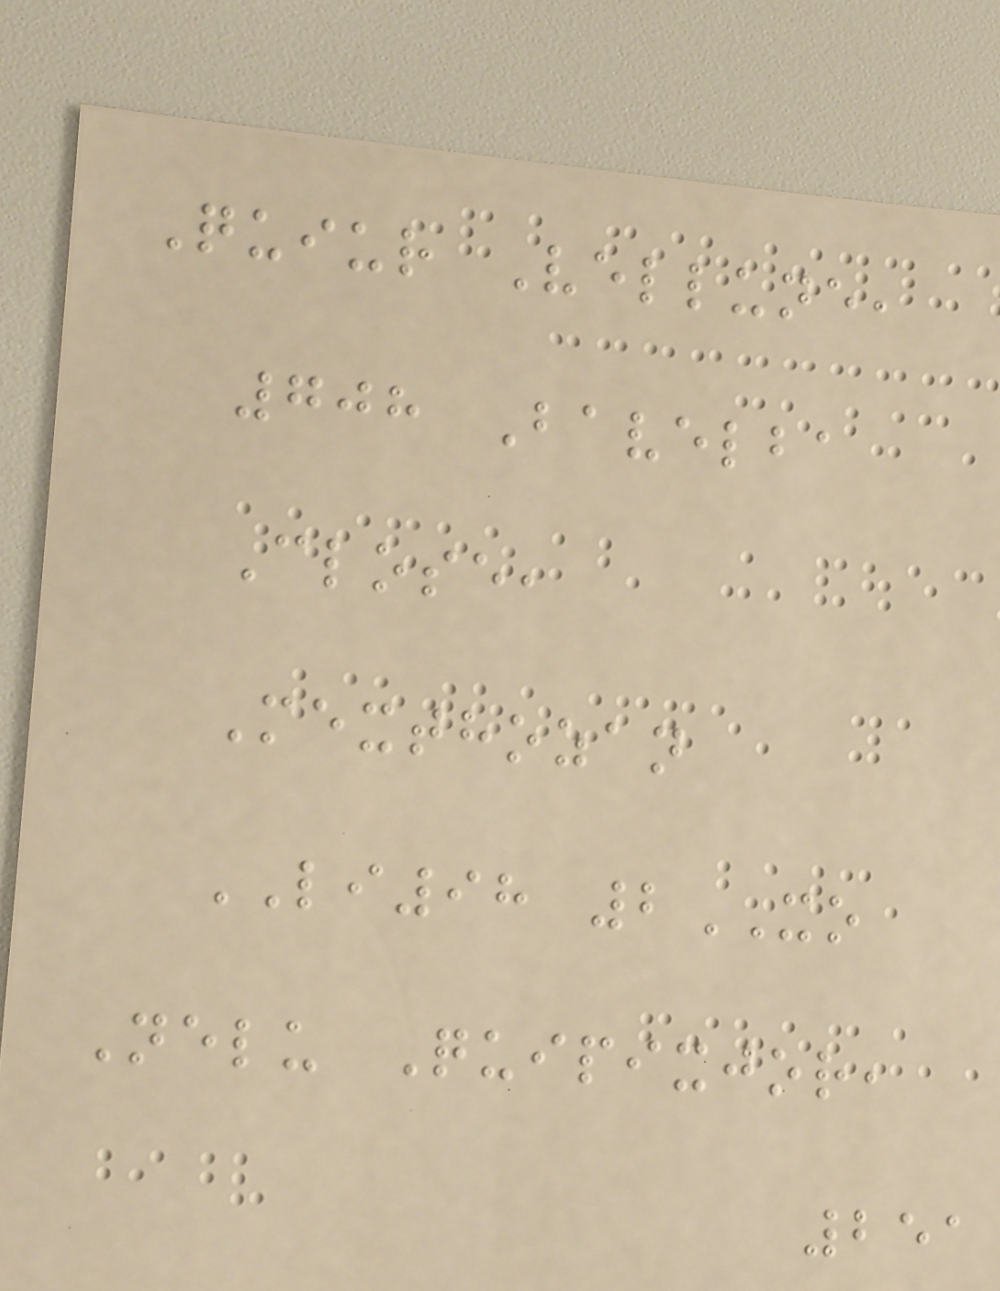Quiur Vellune,
708 Bavelba
Close,
Mexthozan
LI98 2XO
Nelu Quipixjor,
251
